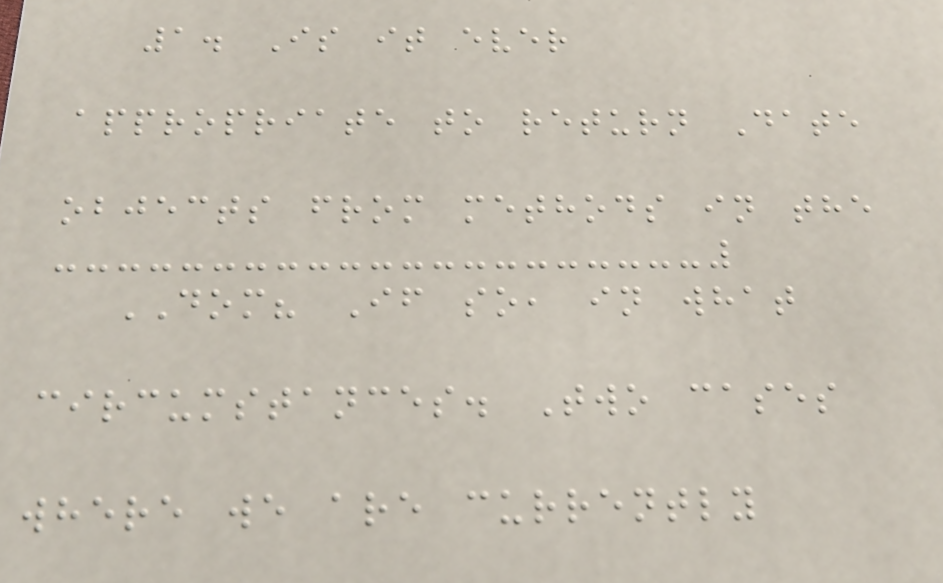1. Is it ever
appropriate to return Date
objects from methods in the
DOM? If so, in what
circumstances. Two cases
where we are currently
